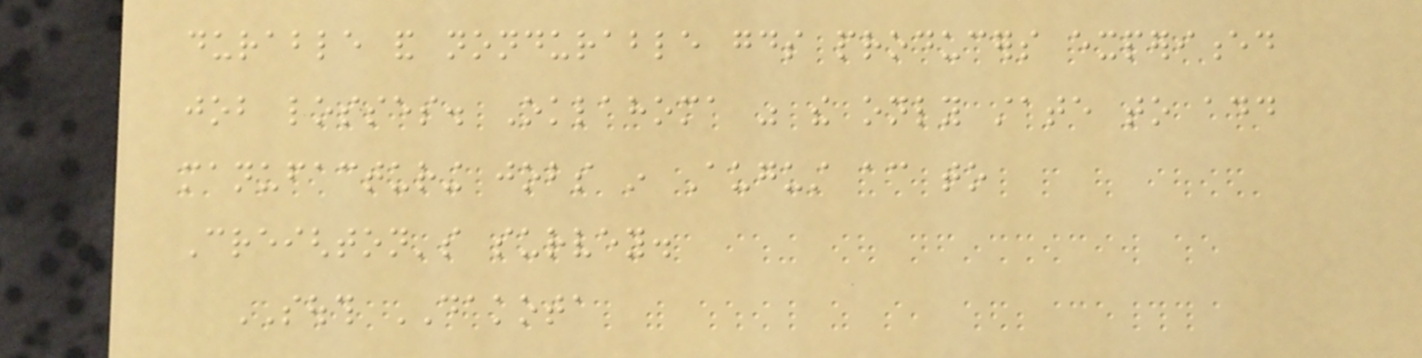durable and nondurable goods producers experienced
job losses. Oklahoma was the only state to add
manufacturing jobs in August according to
Creighton's survey.
SOUTH DAKOTA
